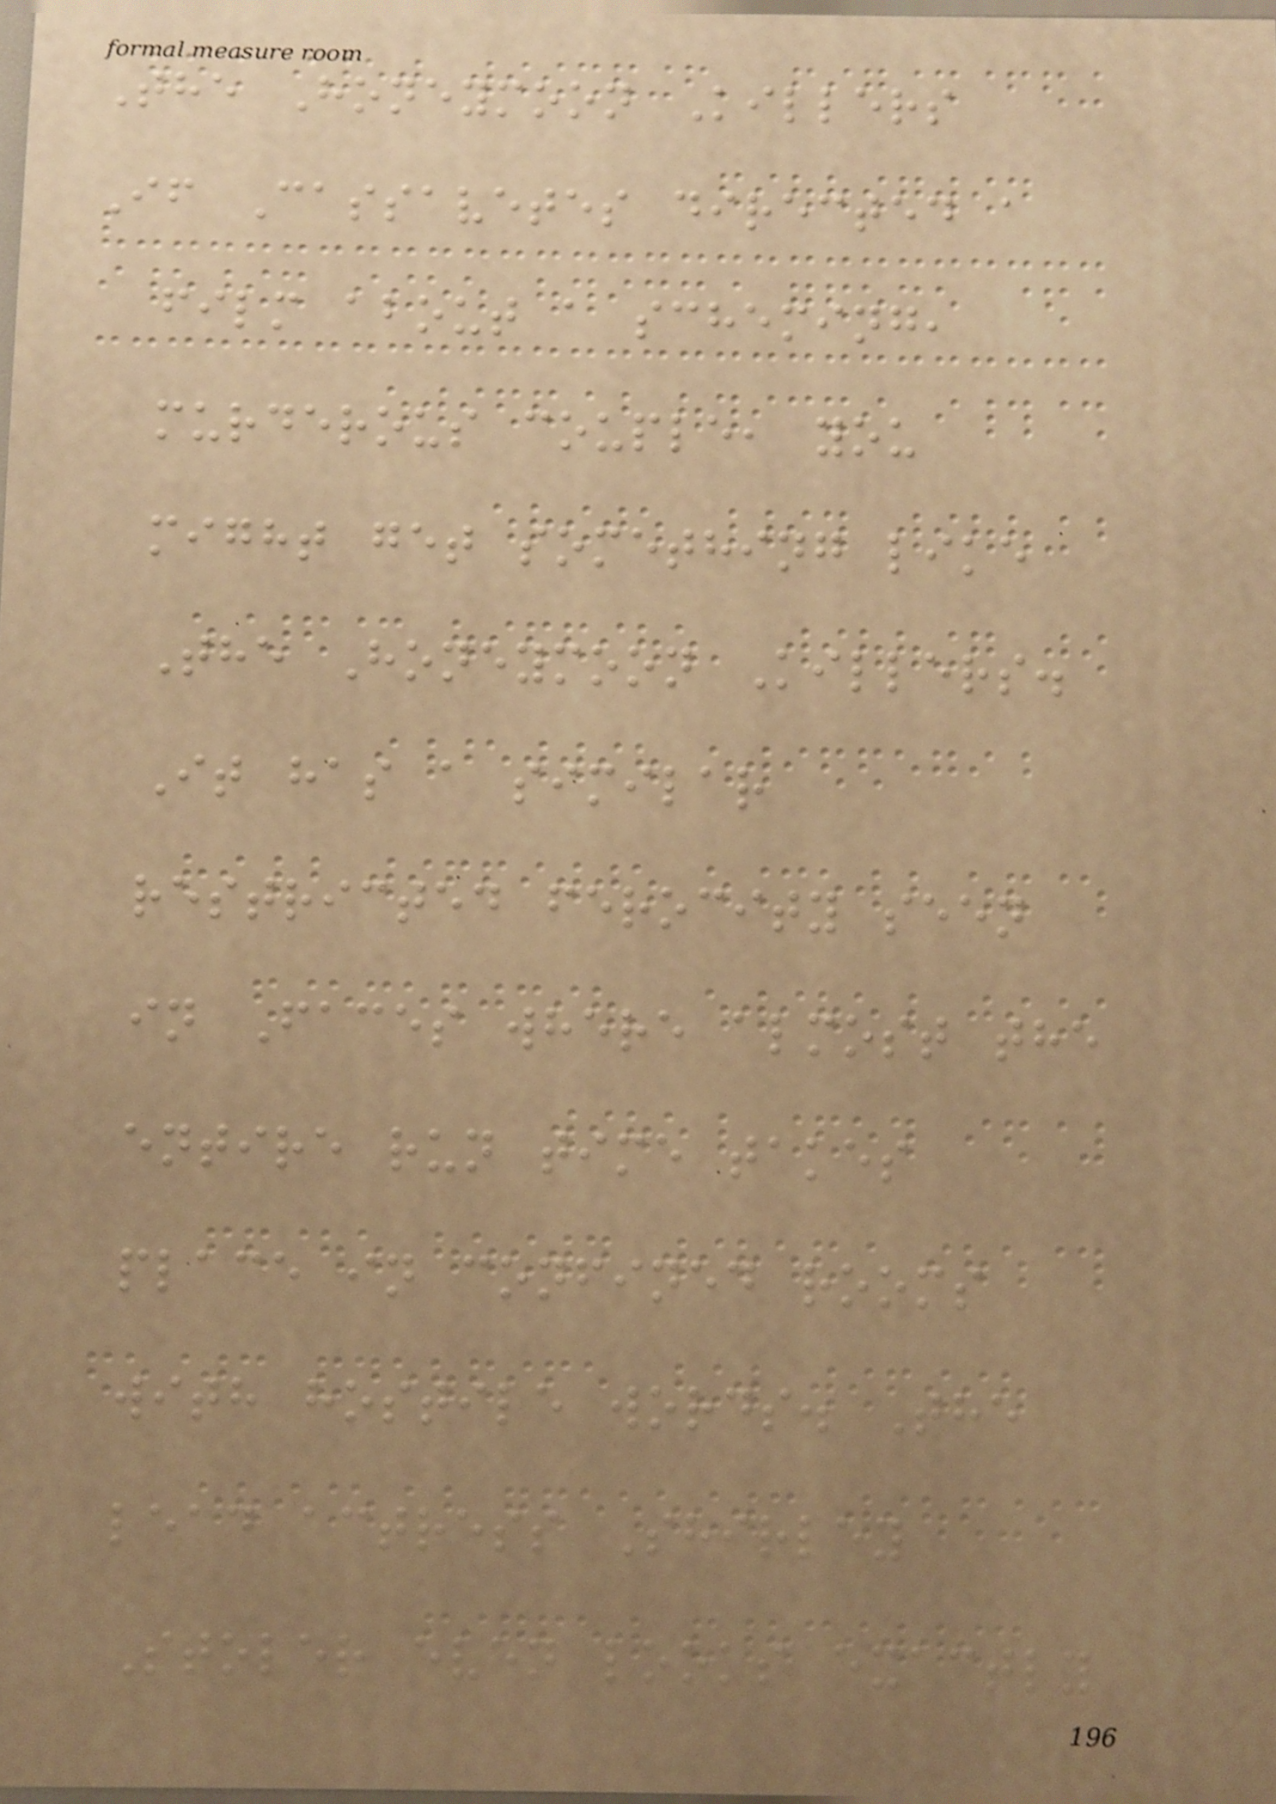The Honeymoon Killers
If Cassavetes directed a
film about a scheming,
murderous couple, you
might get something like
The Honeymoon Killers.
It has a similar
restricted ferocity seen
in Faces where almost the
entire run time takes
place in confined rooms
with hostile words. The
lead actress Shirley
Stoler even looks exactly
